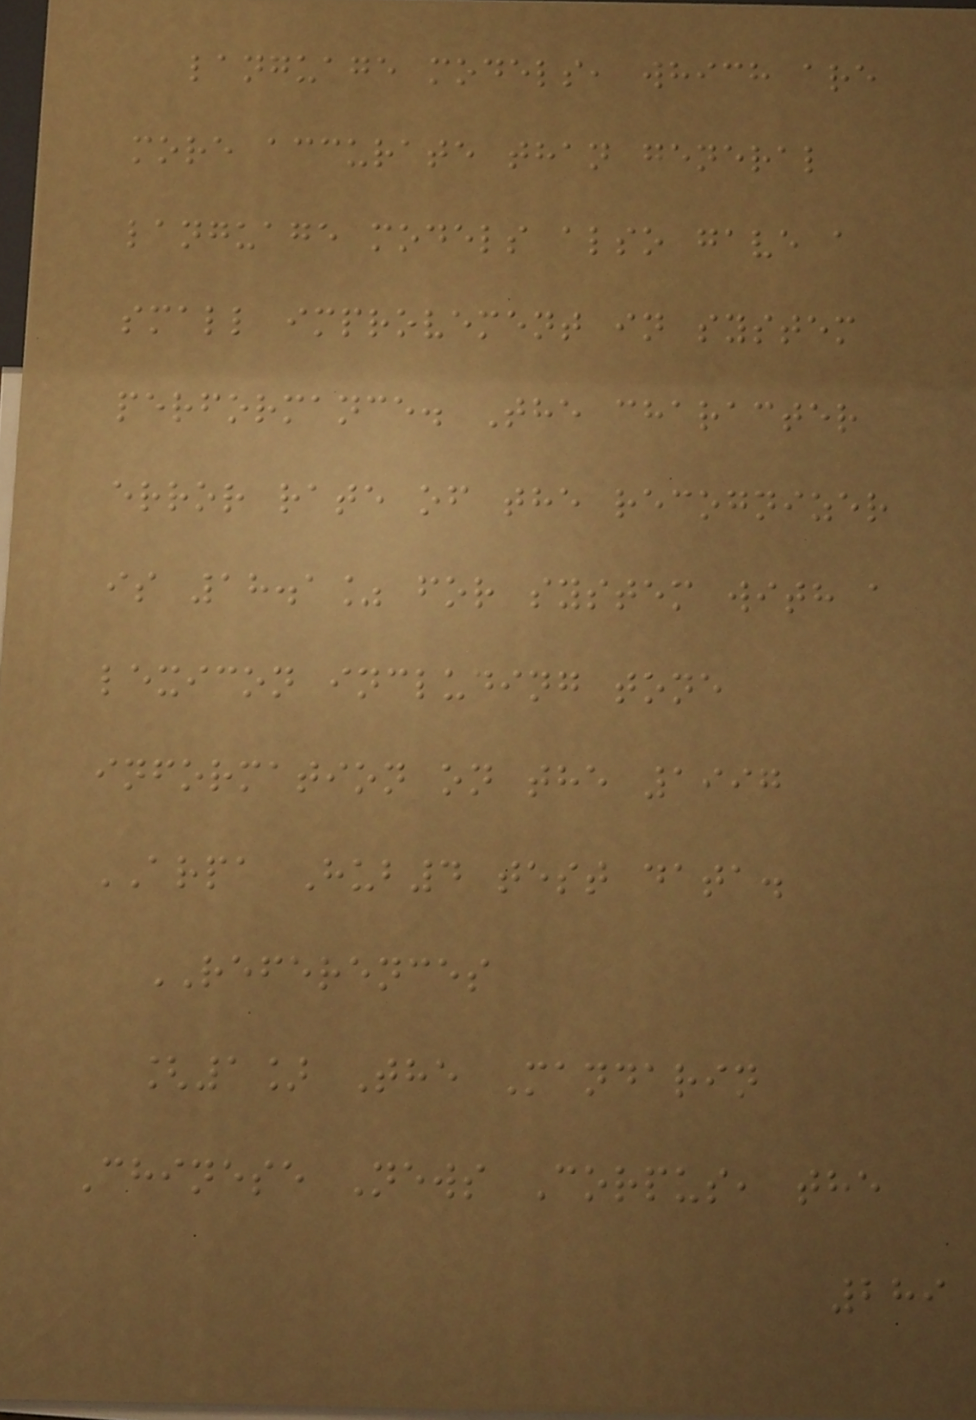language models, which are
more accurate than general
language models also gave a
small improvement in system
performance. The character
error rate of the recognizer
is 18.1% for system with a
lexicon including tone
information on the 1997
ARPA Hub4 test data.
REFERENCES
[1] The Mandarin
Chinese News Corpus, the
289
